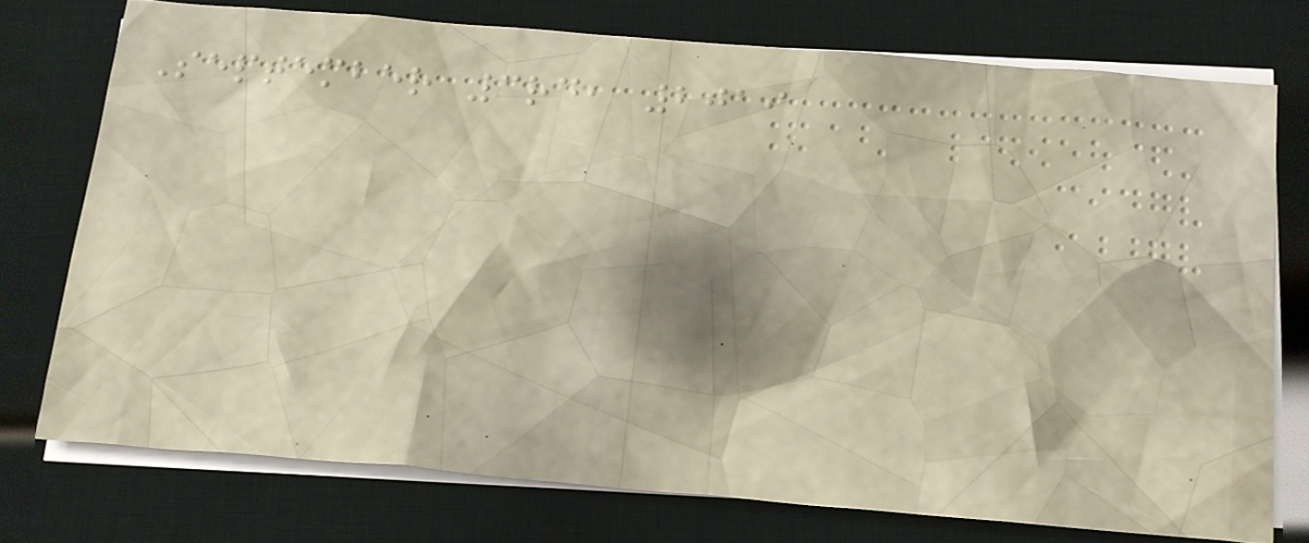September 3rd, 2019
